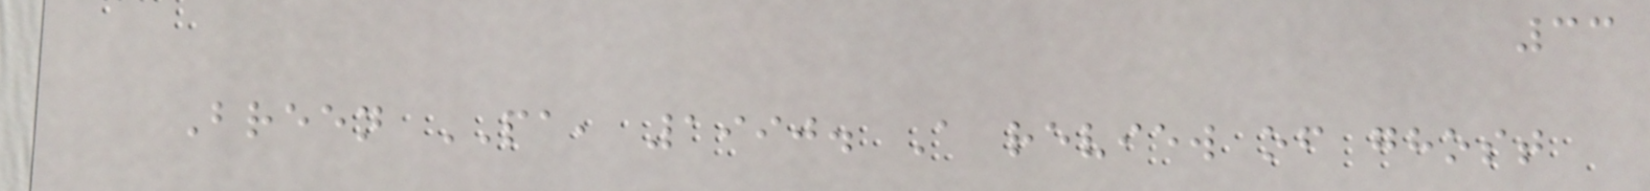33
Breen PA, 1990. A review of ghost
